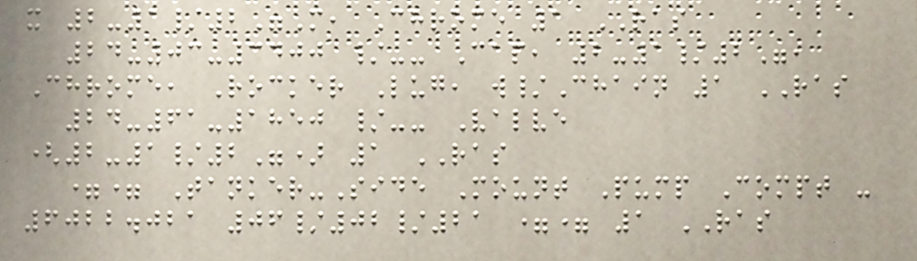x 2-1/2"M, Chrome 1 RAS
24-03-3400 /-- Cap, 2-1/2",
Chrome, Rocker Lug, w/Chain 1 RAS
24-61-1850 /-- Valve
(2-1/2") 1 RAS
== Tanker-Side Mount Pump Compt -
6022.021 06/02/21 == 1 RAS
